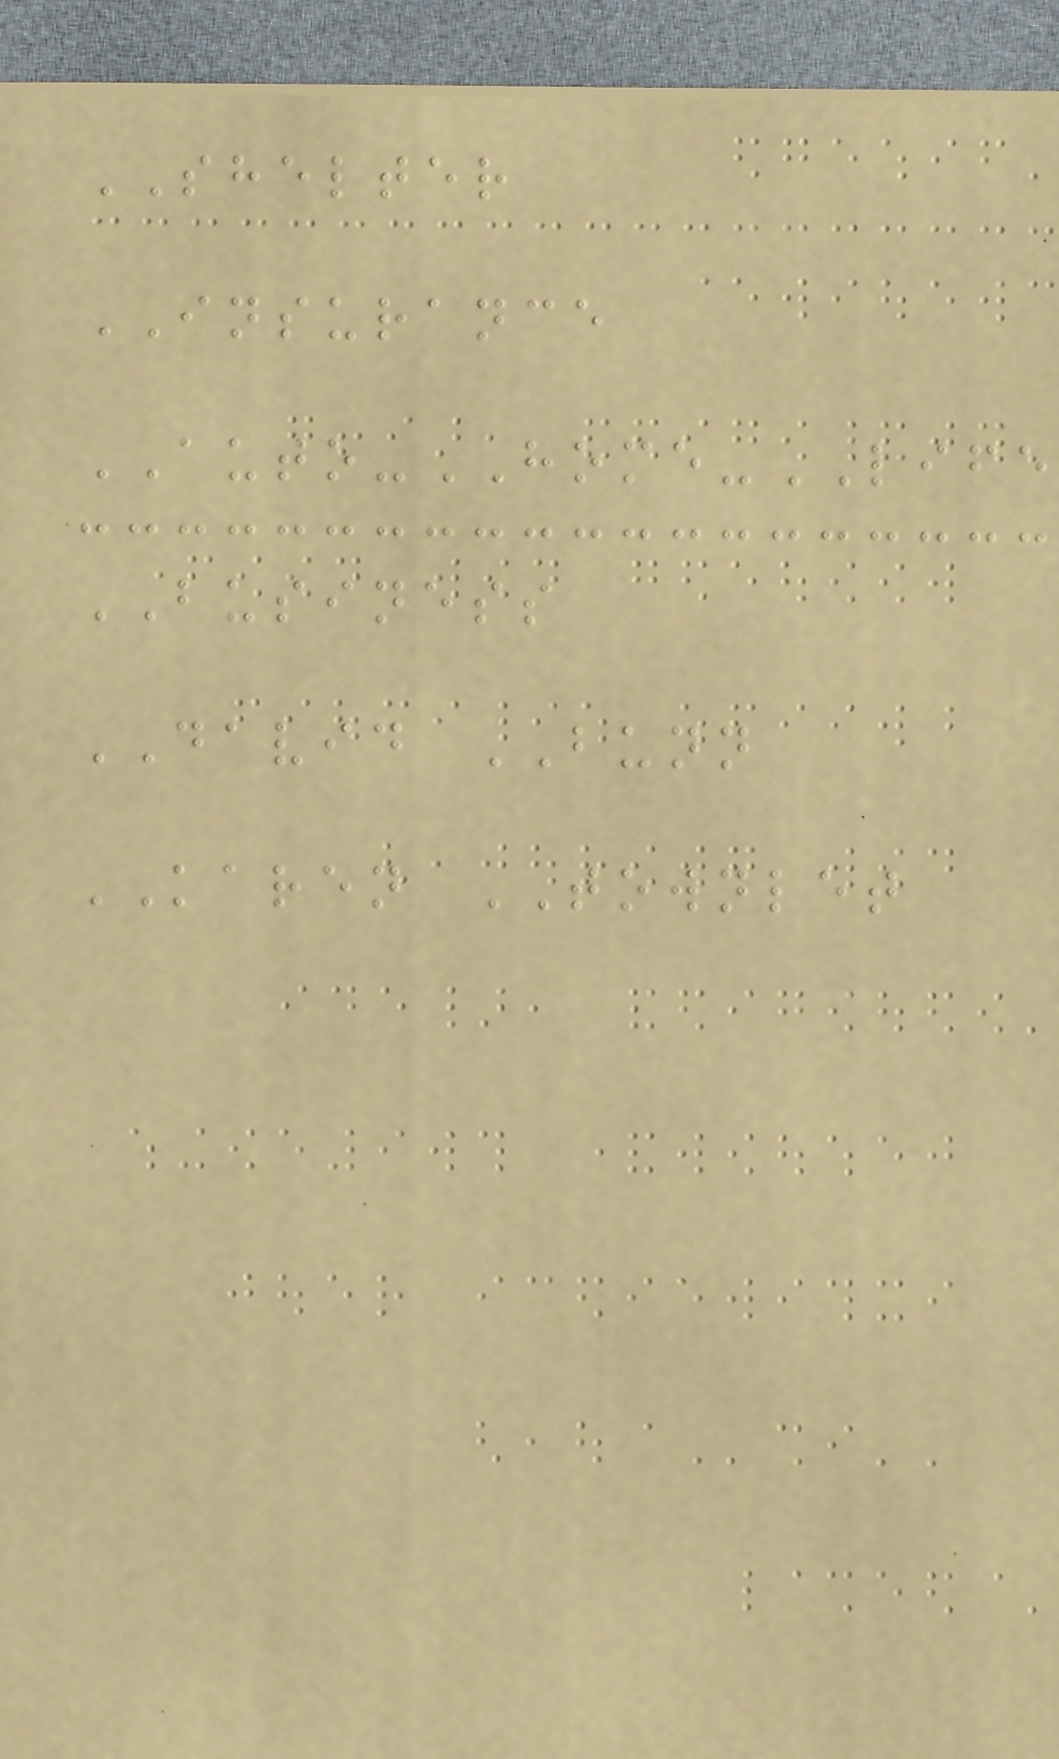SHELTER
INSURANCE
AUTO-HOME-LIFE
BUSINESS
DAVID BUNN
KAREN TOWNLET
